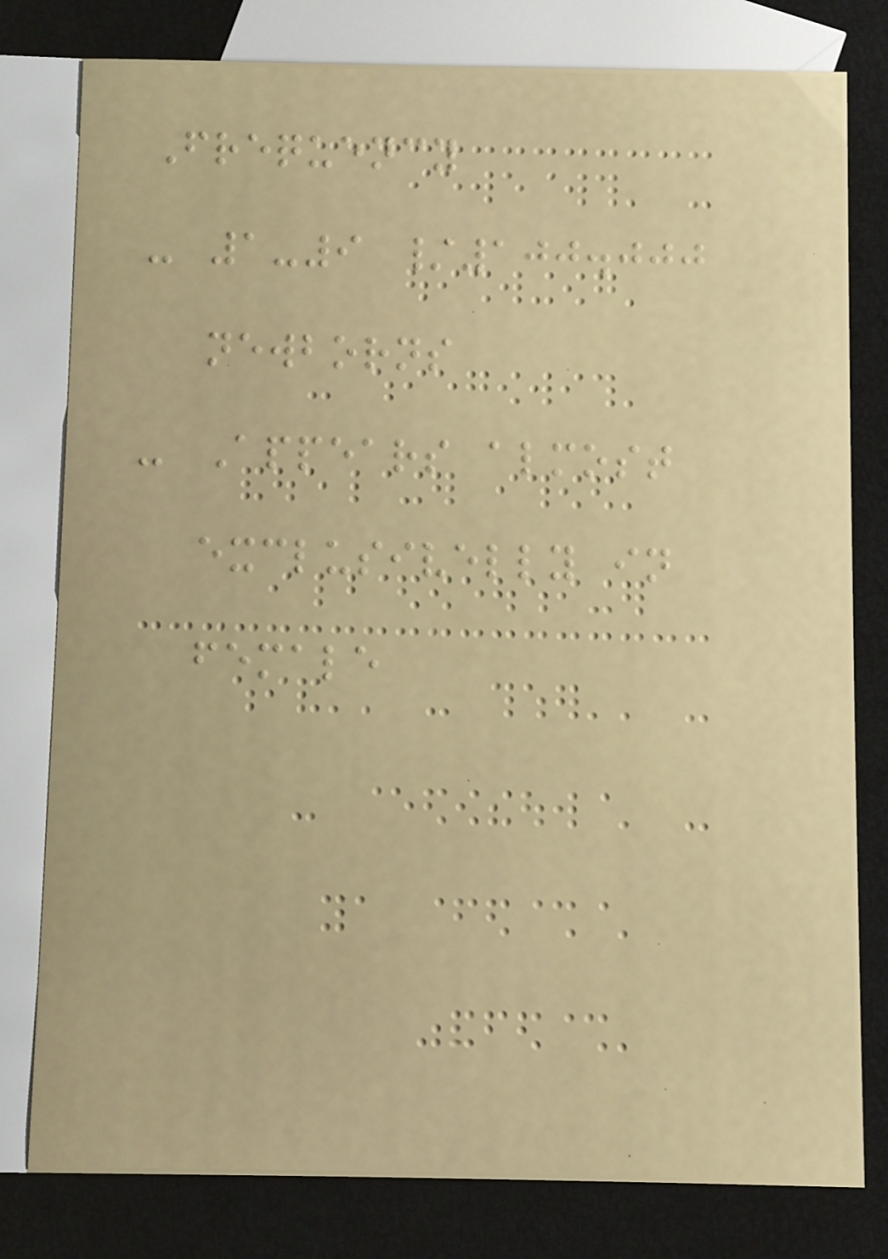Frequency
- 1-9 /100.000
newborns
- Appears almost
exclusivelly in
female
